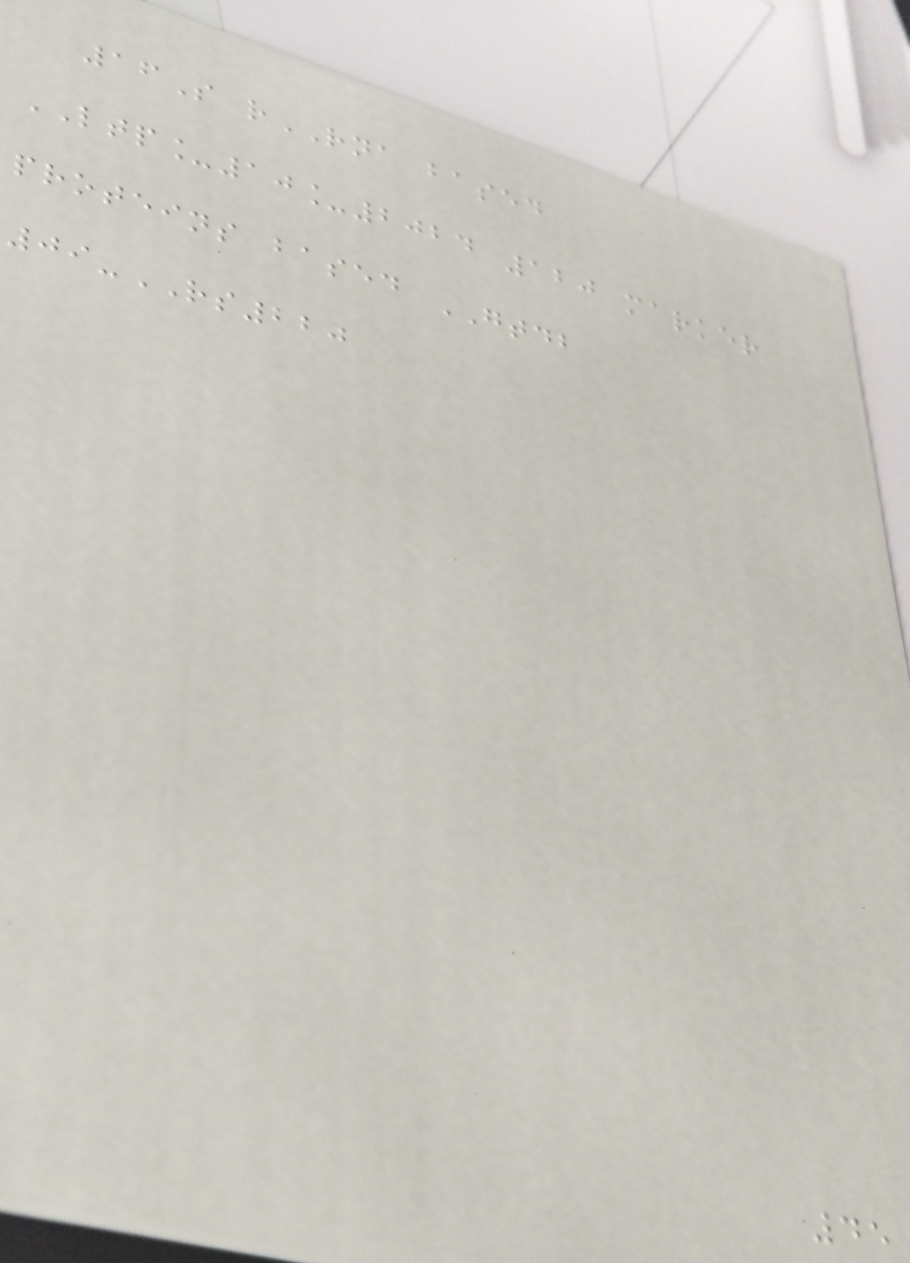16S rRNA based
LTP_10_2024 120 marker
proteins based GTDB
09-RS220
45
